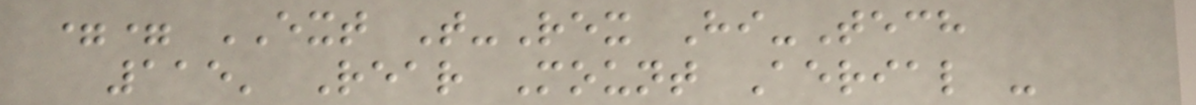== EXT T-Rex Hi-Tech
115' Rear Mount Aerial -
